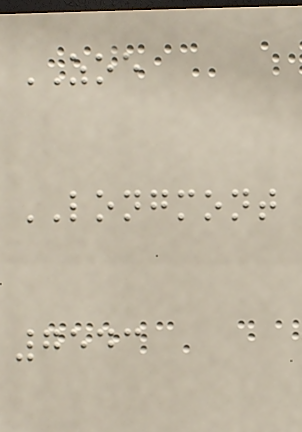ZOE
LONGMONT
7543
